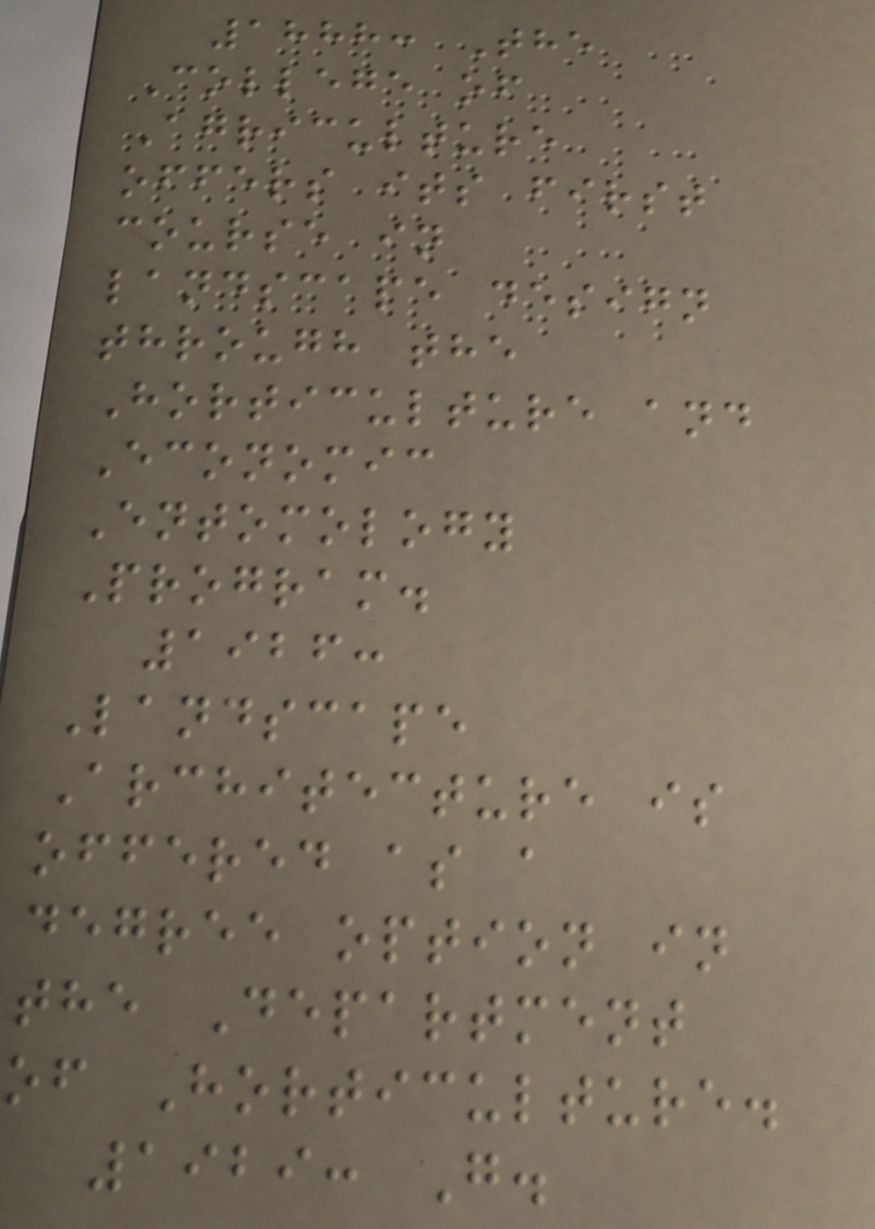1888: The
College of
Agriculture
offers its first
course in
landscape design
through the
Horticulture and
Economic
Entomology
Program.
1926:
Landscape
Architecture is
offered as a
degree option in
the Department
of Horticulture.
1929: G.
